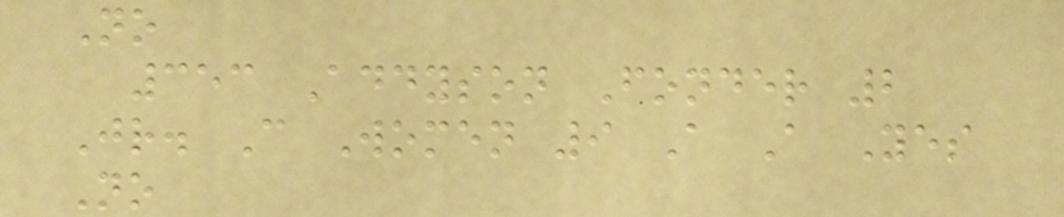No
353 Addyson Fonder 2
Jr. C Women 9 A A Yes
No
